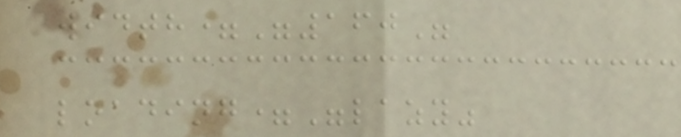width="160"
loading="lazy"
